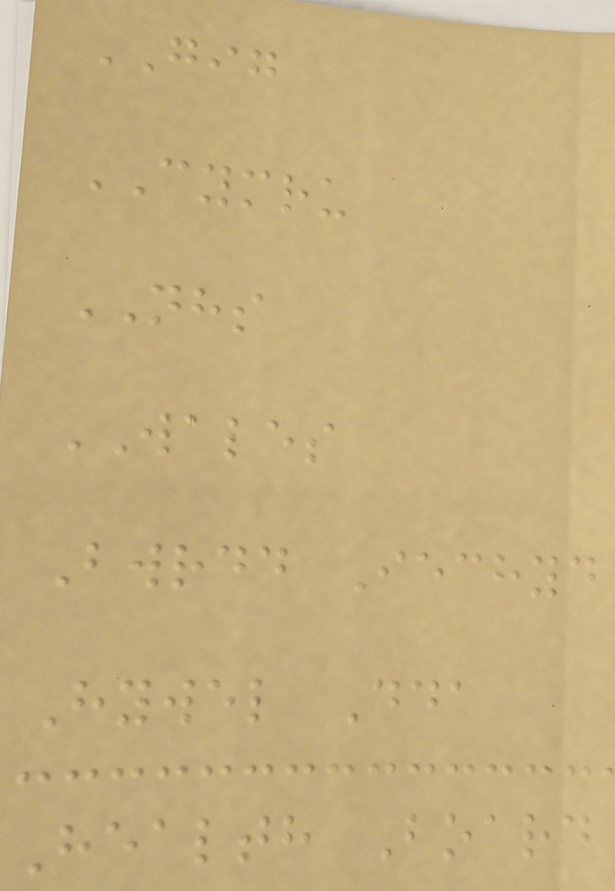GIG
CYMRU
NHS
WALES
Bwrdd Iechyd
Hywel Dda
Health Board
